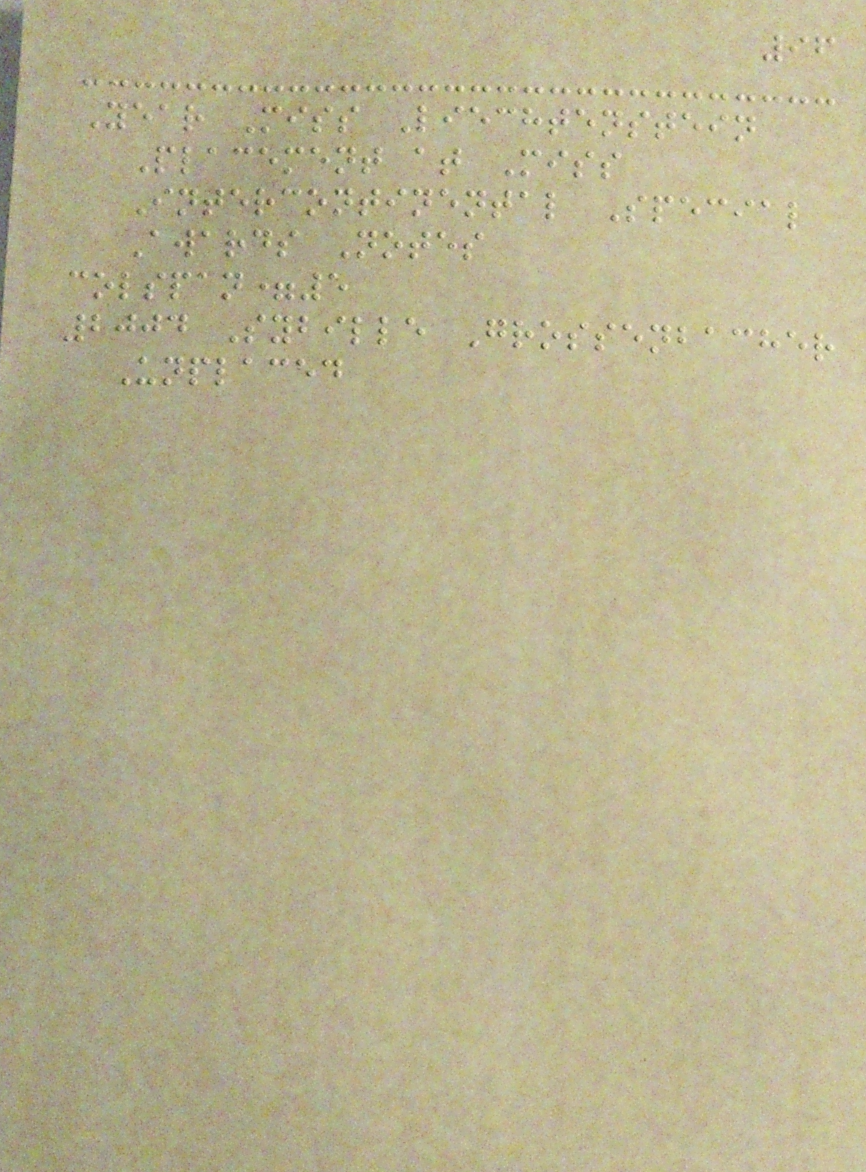96
Year Miss Liechtenstein
Placement at Miss
Intercontinental Special
Awards Notes
colspan=5
2004 Sybille Grossenbacher
Unplaced
